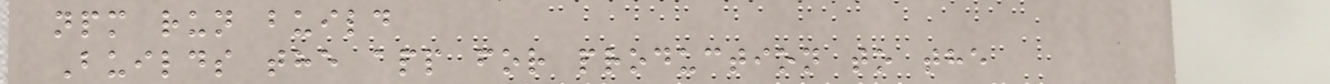npm run build
Builds the app for production to the
